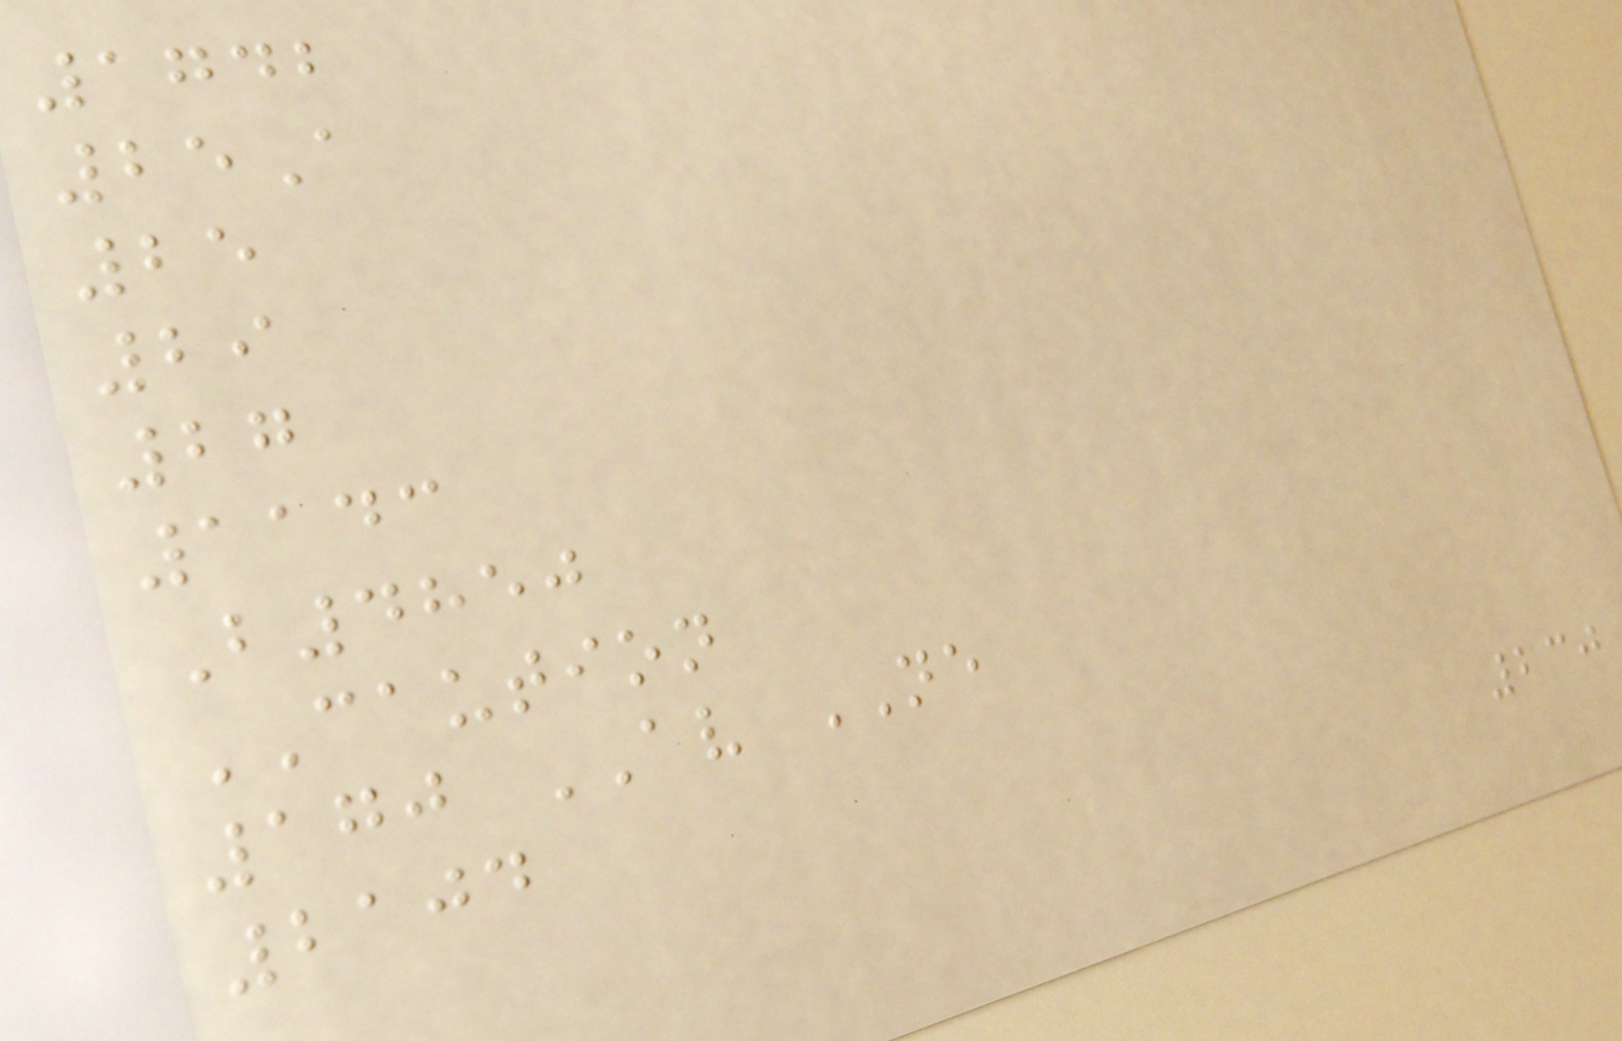1742
25A
25
29
27
1143
B4850
CAUTION
170 AV NE
2104
230
